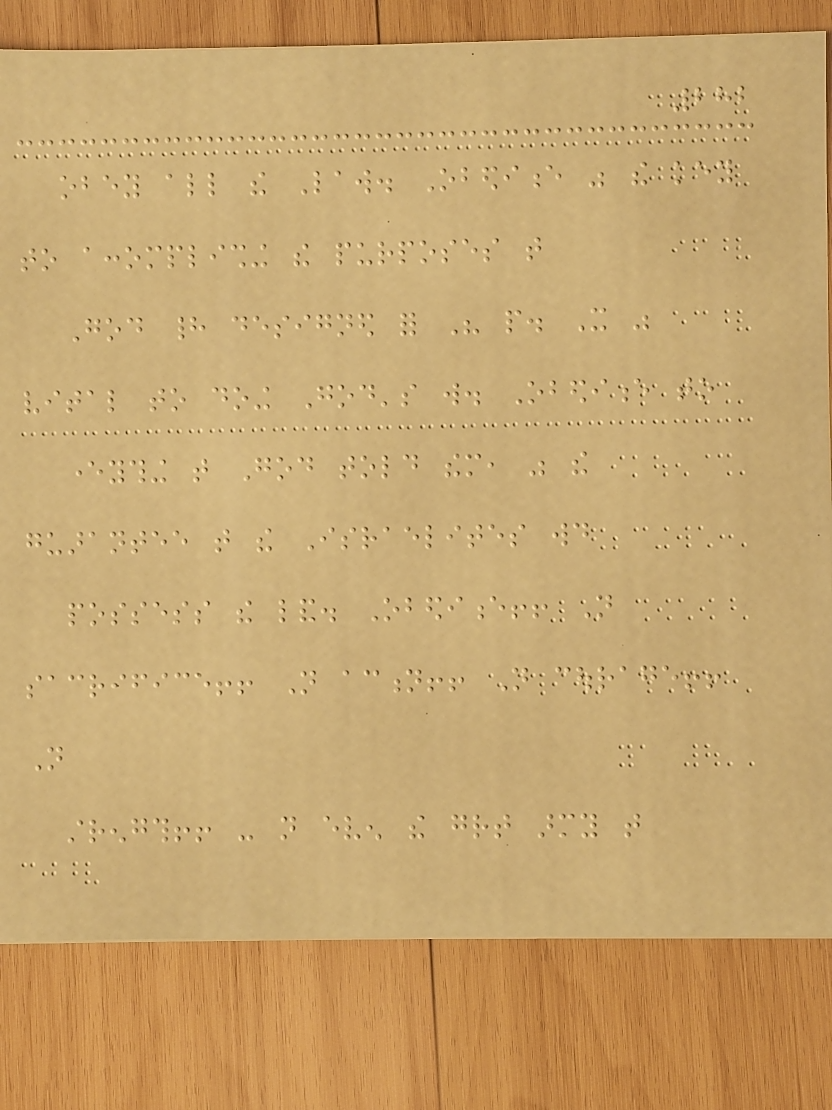282
obey all the Law. Obedience was the key
to accomplishing the purposes that
God had designed for His people. It was
vital to doing God's will. Obedience to
everything that God told them, was the
guarantee that the Israelites would
possess the land. Obedience!! Not
sacrifice!! Not action!! Not courage!!
Not
strength!! - not even the great army that
